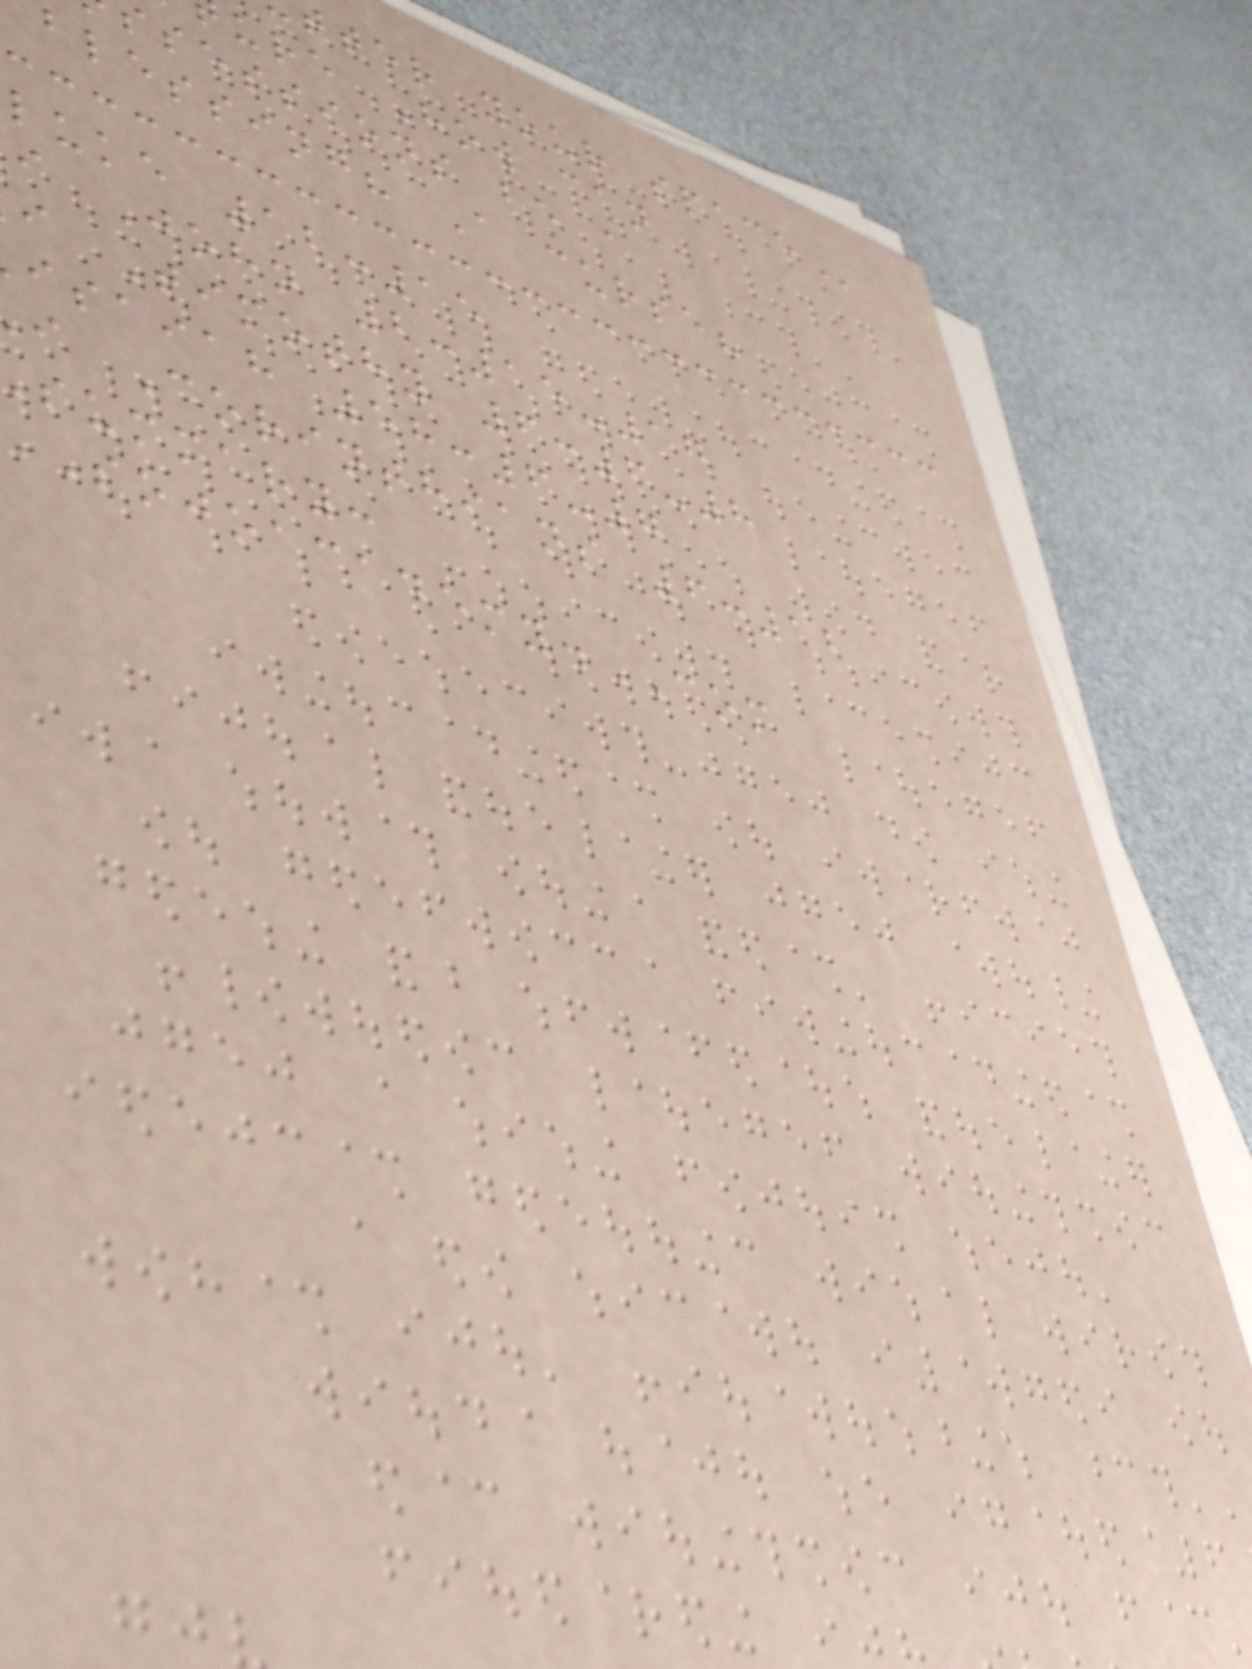tter your
ure How can
sessions be a
blessing? A curse?
luke 12:15
i John 2:15-17
i Timothy 6:6-8
isaiah 58:6-7
i Corinthians 6:12
summary:
.COM
